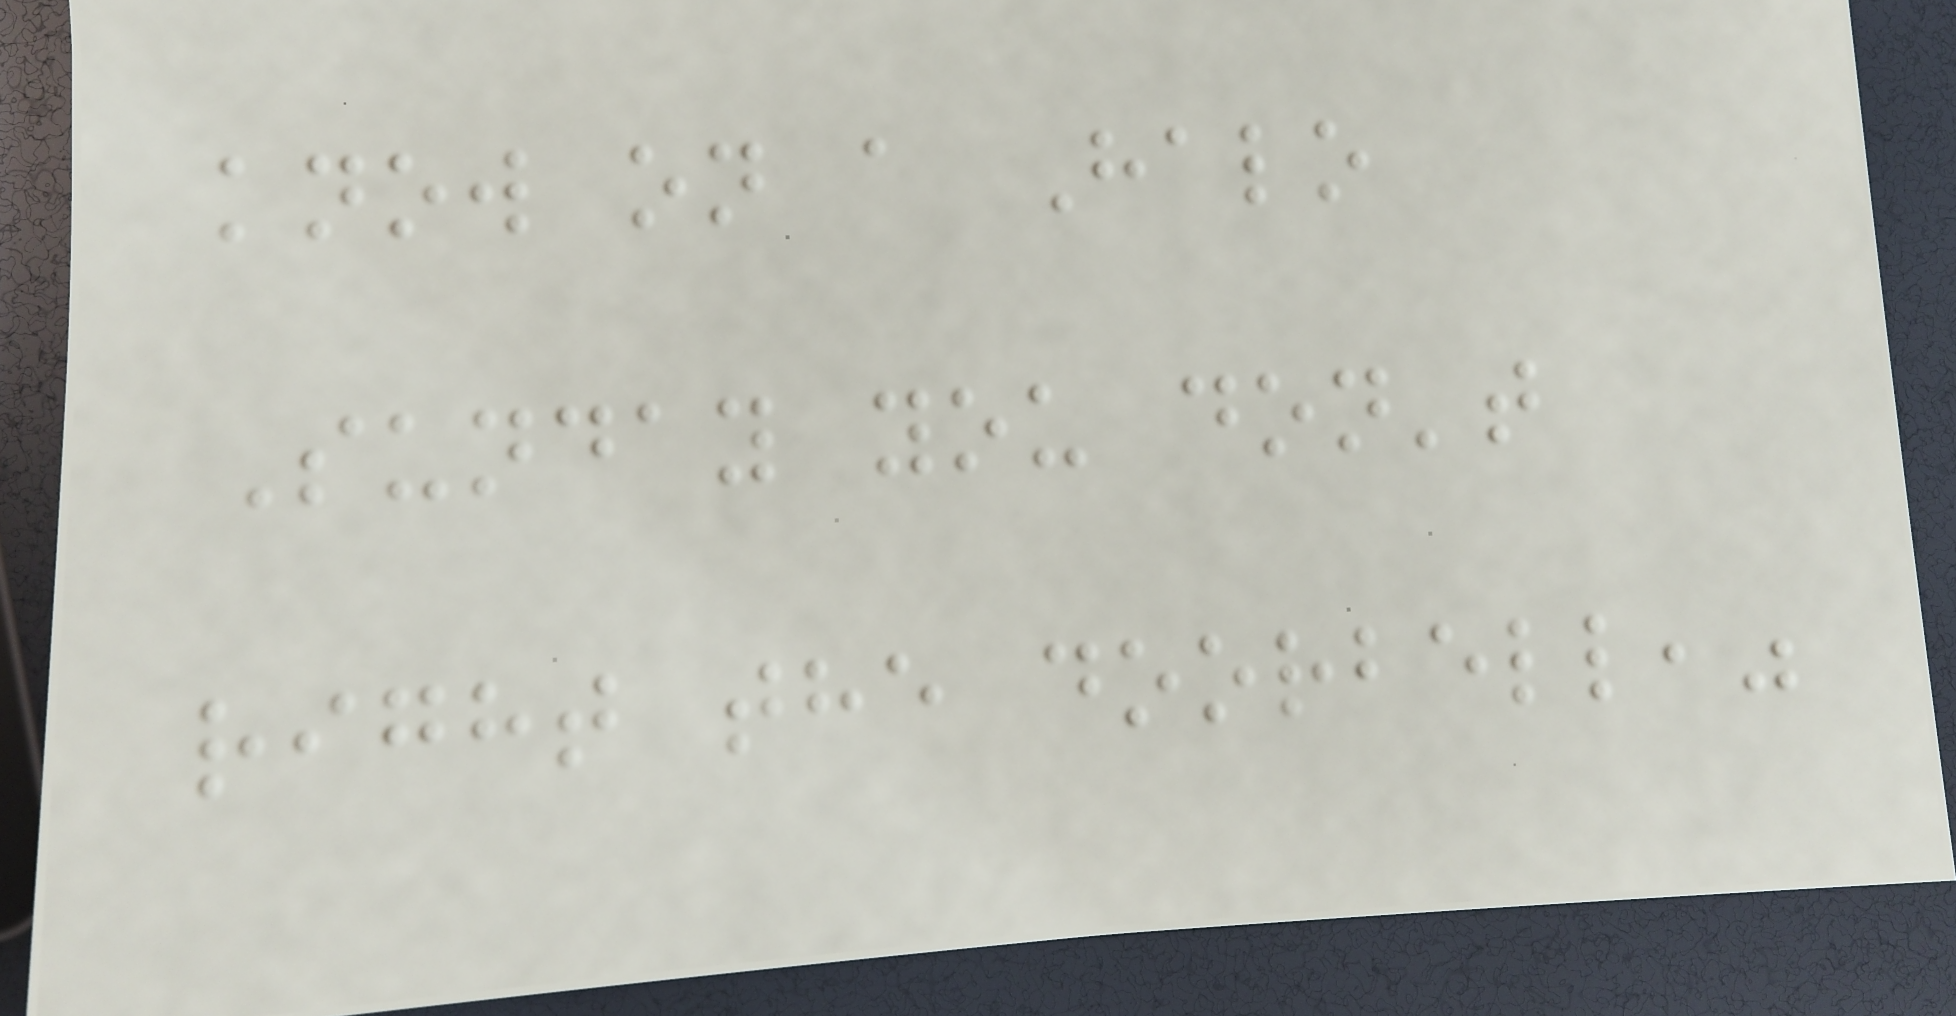know on a Halo
Sunday you don't
right the doorbell,"
